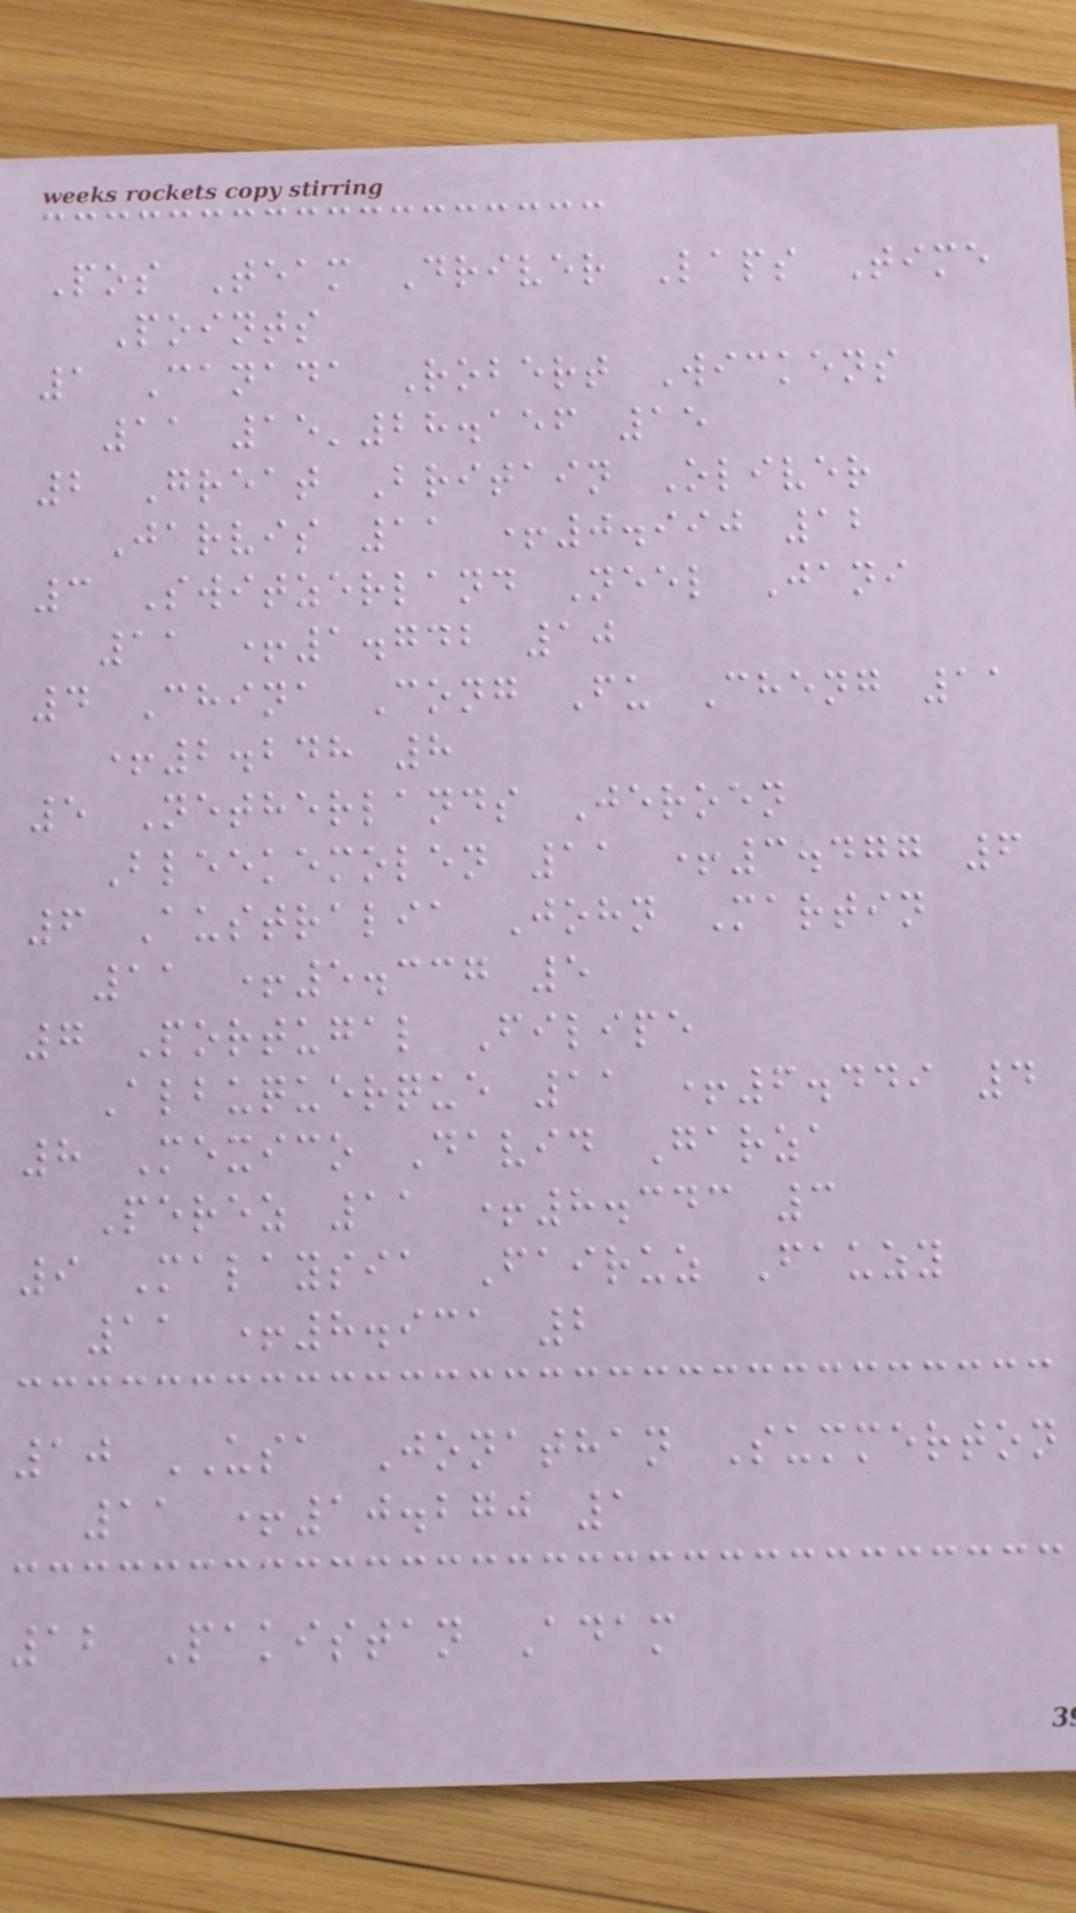Pos Team Driver Laps Time
Points
1 Canada Robert Wickens
11 15'28.156 15
2 Great Britain Oliver
Jarvis 11 +0.990 12
3 Switzerland Neel Jani
11 +1.742 10
4 China Cong Fu Cheng 11
+2.248 8
5 Netherlands Jeroen
Bleekemolen 11 +3.477 6
6 Australia John Martin
11 +5.337 5
7 Portugal Filipe
Albuquerque 11 +6.449 4
8 Mexico David Garza
Perez 11 +8.343 3
9 Malaysia Fairuz Fauzy
11 +8.931 2
10 USA Jonathan Summerton
11 +10.270 1
12 Pakistan Adam
